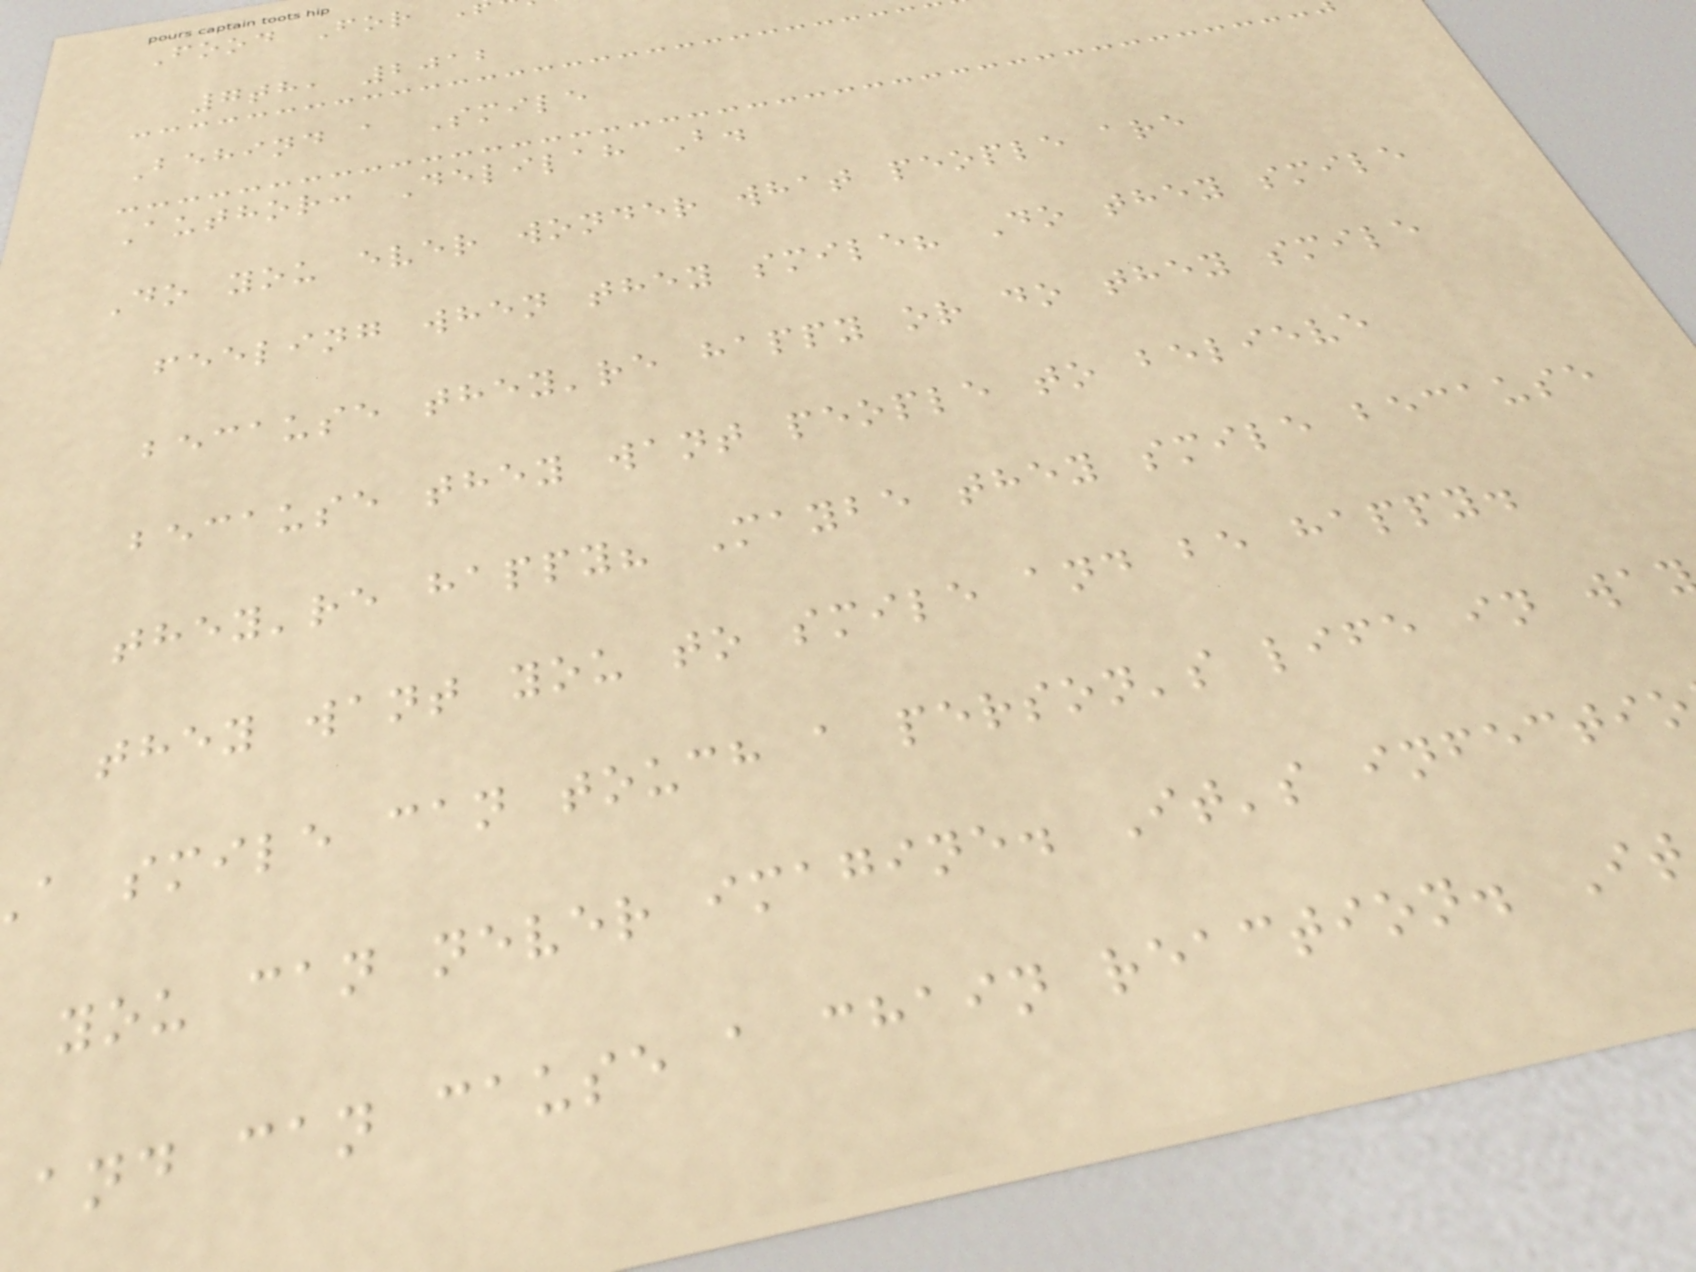7th, 2012
Behind a Smile
Author: Delilah B.
Do you ever wonder what people are
feeling when they smile? Do they smile
because they're happy or do they smile
because they want people to believe
they're happy? Maybe they smile because
they want you to smile and be happy.
a smile can touch a person's life in wa
you can never imagine. It's infectio
and can cause a chain reaction. It
